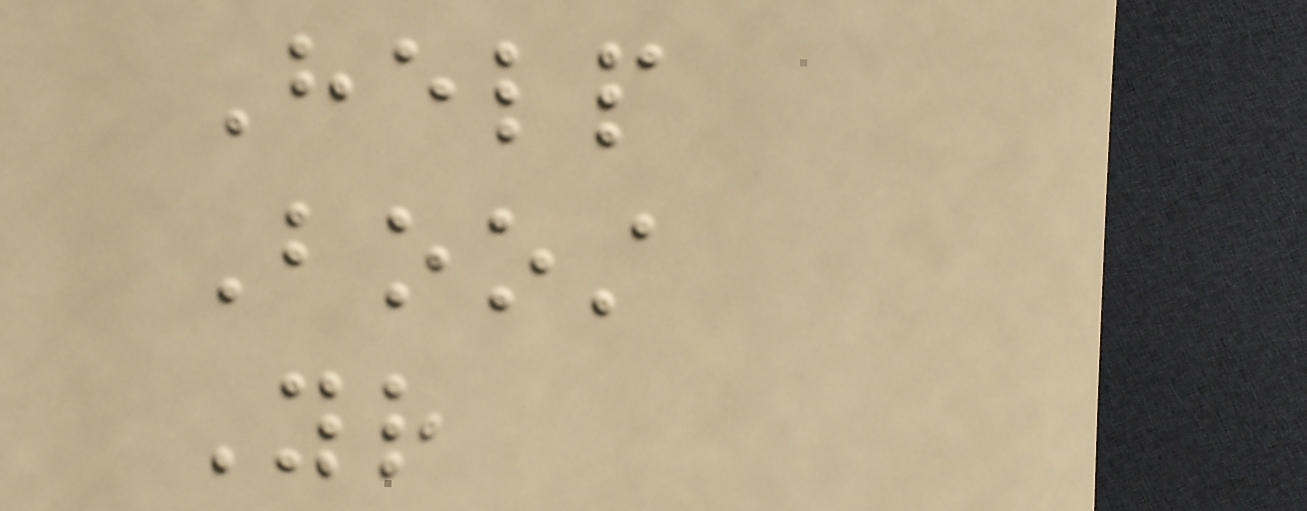Help
Boost
Your
